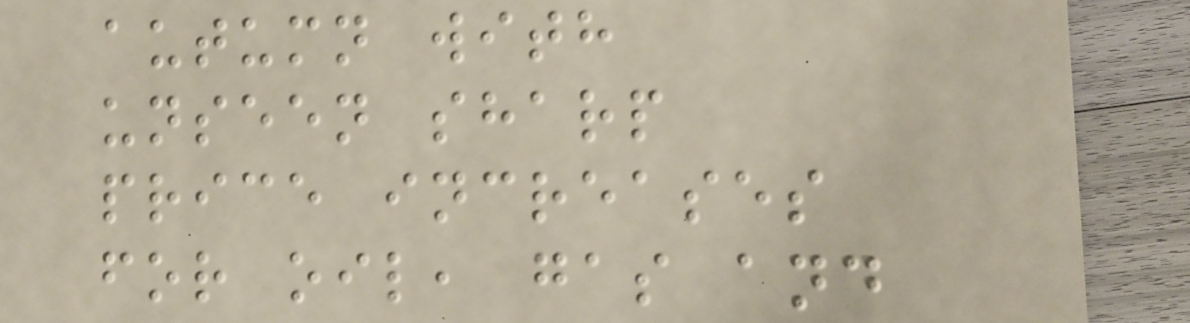autumn with
unseen sharp
price increases
for oil, gas and
